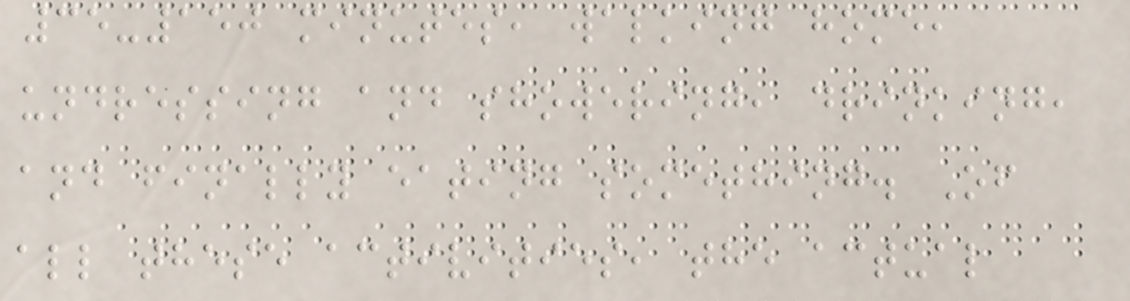35-150 minutes, walking home,
undressing and showering, drinking,
and finally eating something. Of
all these activities, the actual
